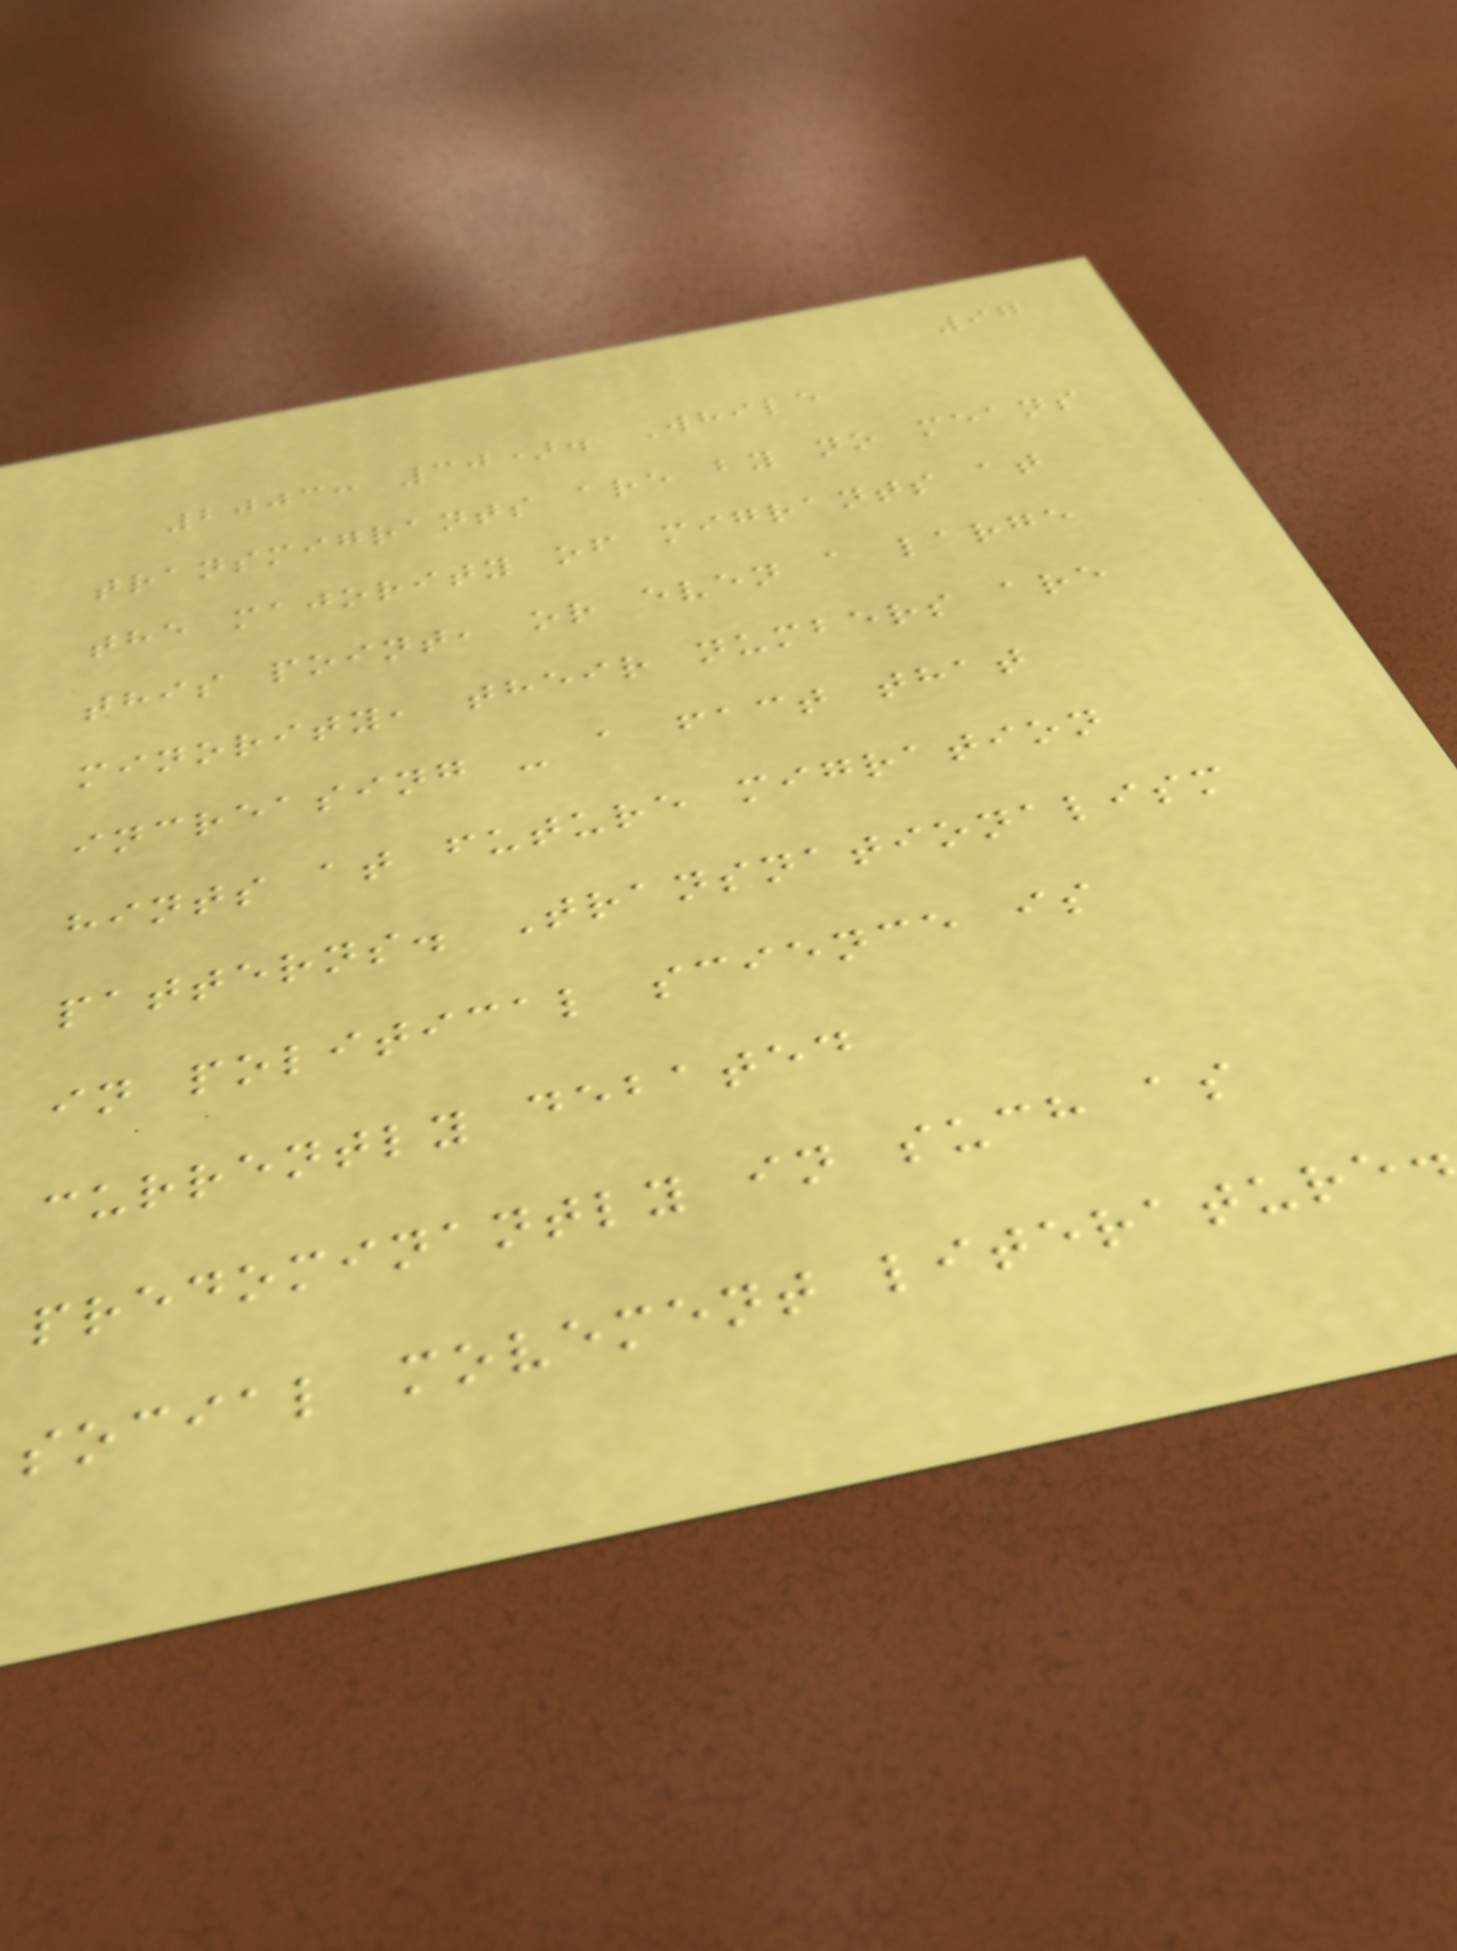97
2003: 30). While
transmigrants are by no means
the majority of migrants at
this point, or even a large
minority, their numbers are
increasing - a fact that
hints at future migration
patterns. Transnationalism
in political science is
currently debated
predominantly in such as
social movement literature.
